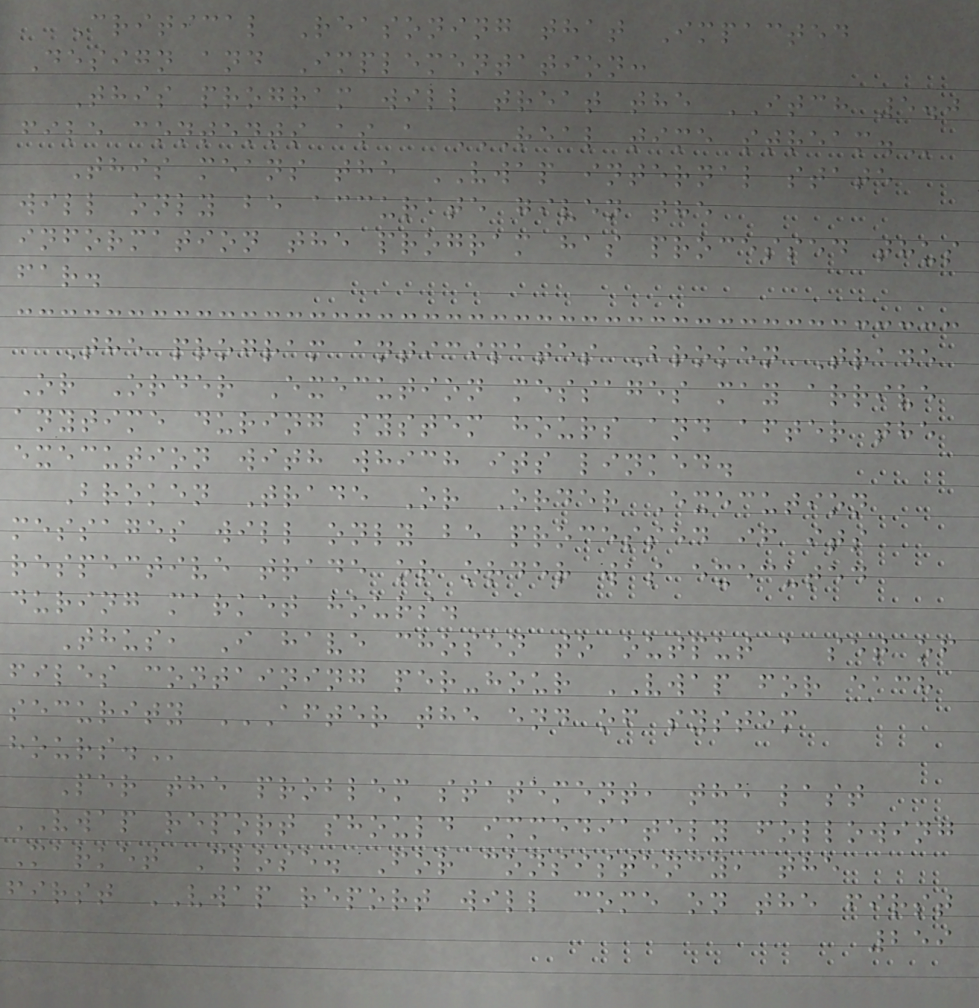Critical Reasoning that Impacted
Design and Implementation:
This program will treat the ITCH 5.0
file contents as a REAL TIME STREAM.
This means the VWAP internal state
will only be accurate given the
information the program has processed thus
far.
The program anticipates Broken Trade
Or Order Execution messages may arrive
anytime during system hours and after the
execution with which its linked.
Broken Trade Or Order Execution
messages will only be processed if its
respective trade or order was executed
during market hours.
Thus, I have chosen to output a set of
files containing per-hour VWAP for each
security AFTER THE END OF SYSTEM
HOURS.
Per the problem statement, the last
VWAP report should immediately following
Market Close. For consistency, the
first VWAP report will come on the first
259
